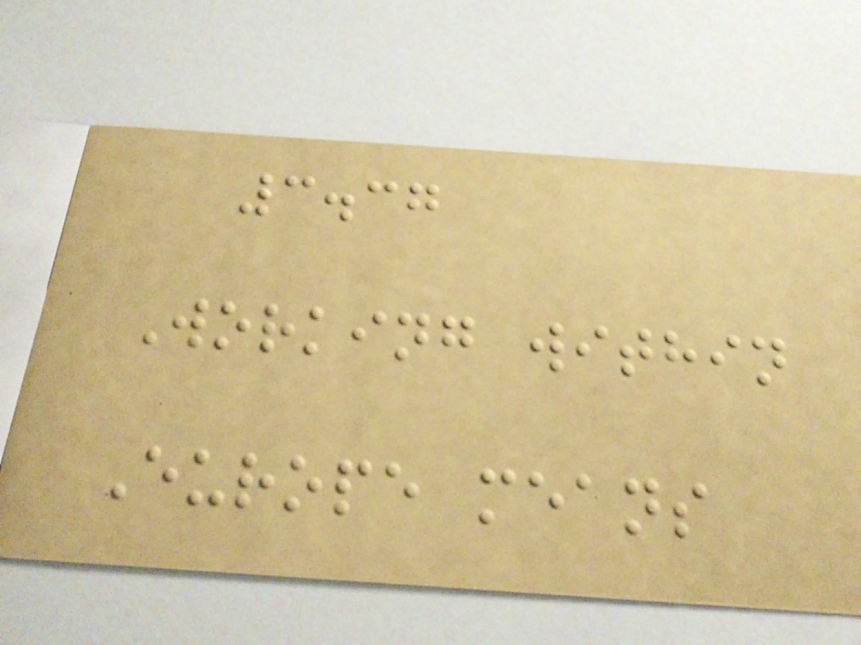3.37
Working within
Europe means
